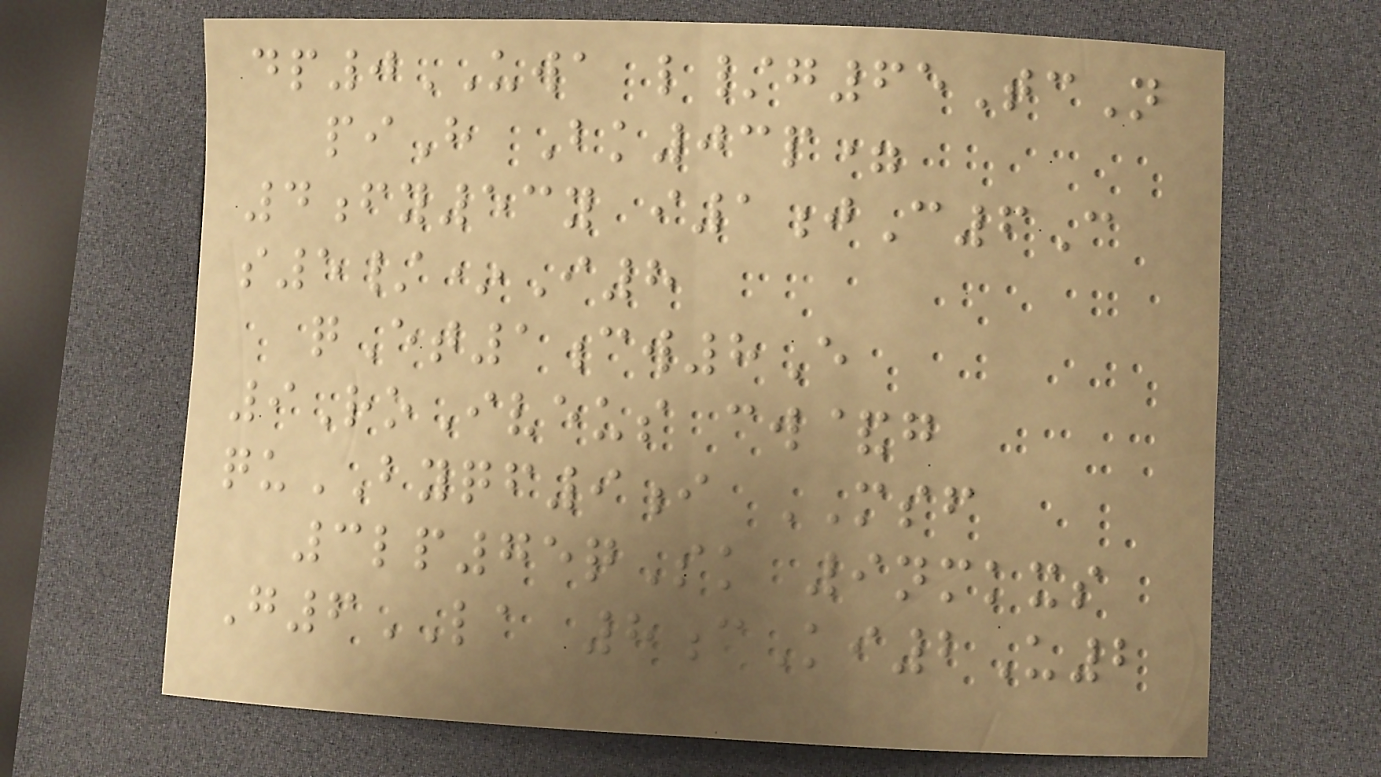dp0UWA l/g65TcN
piH Bk03p=
4fy53y i1jC6C
s5/*I8
qEt1cw8E
9RoIveus cw&g
quBYQF9i MSF
3lp75qSk 9nmkxs
G6LA 8cKi2U2
